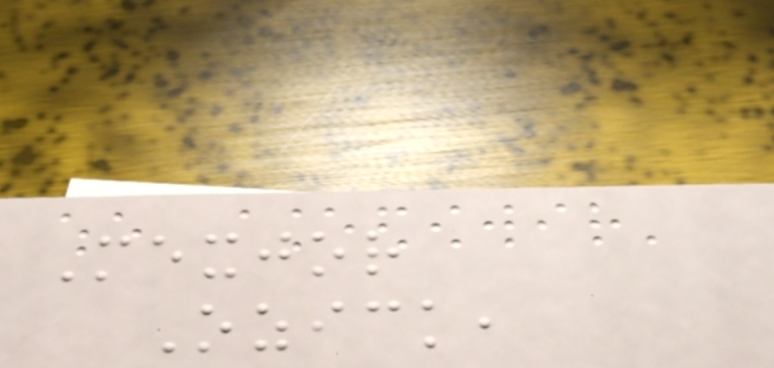Mexjor
Ozick,
